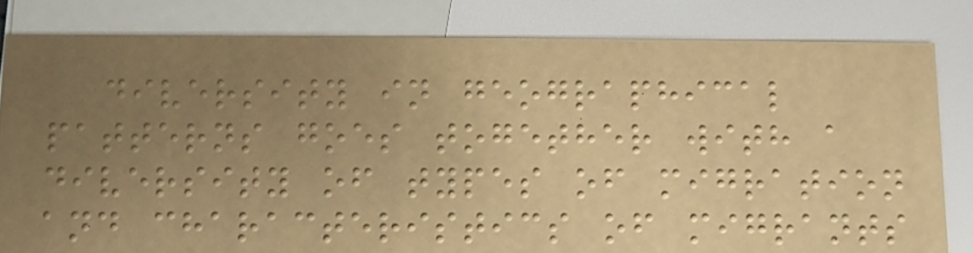diversity in geographical
patterns goes together with a
diversity of types of migration
and characteristics of migrants
